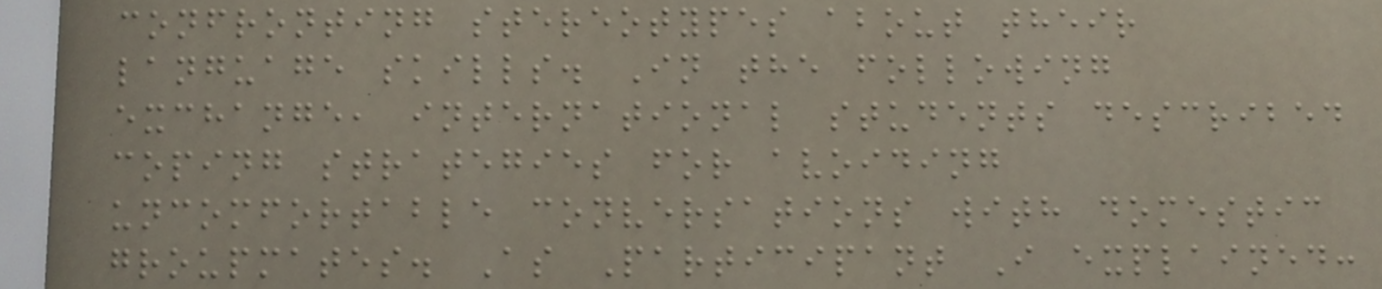confronting stereotypes about their
language skills. In the following
exchange, international students described
coping strategies for avoiding
uncomfortable conversations with domestic
groupmates. As Participant I explained:
